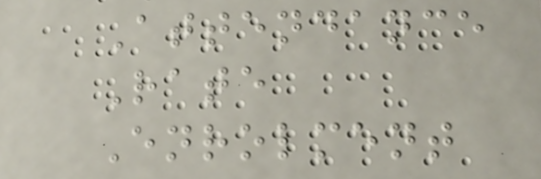Attendance
Rate
Enrolment
